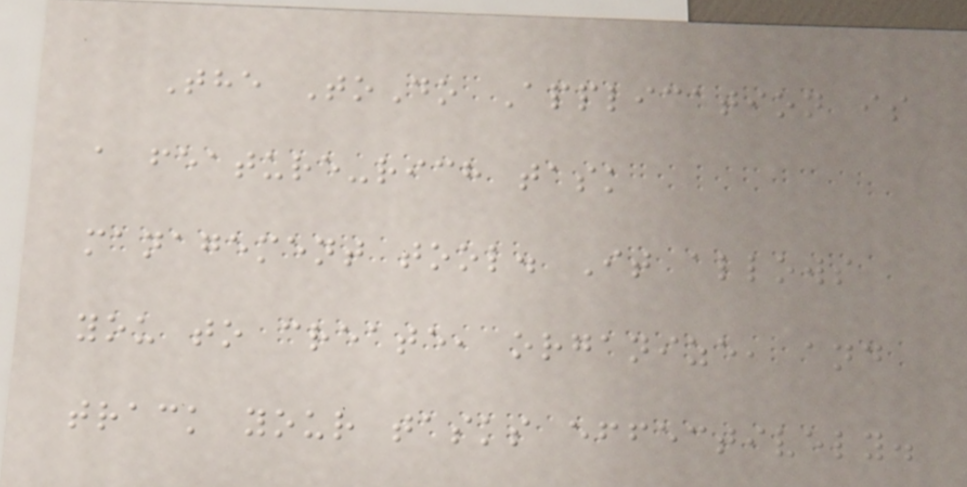The ToDo Application is
a feature-rich task
management tool. It allows
you to create, organize, and
track your tasks effectively.
